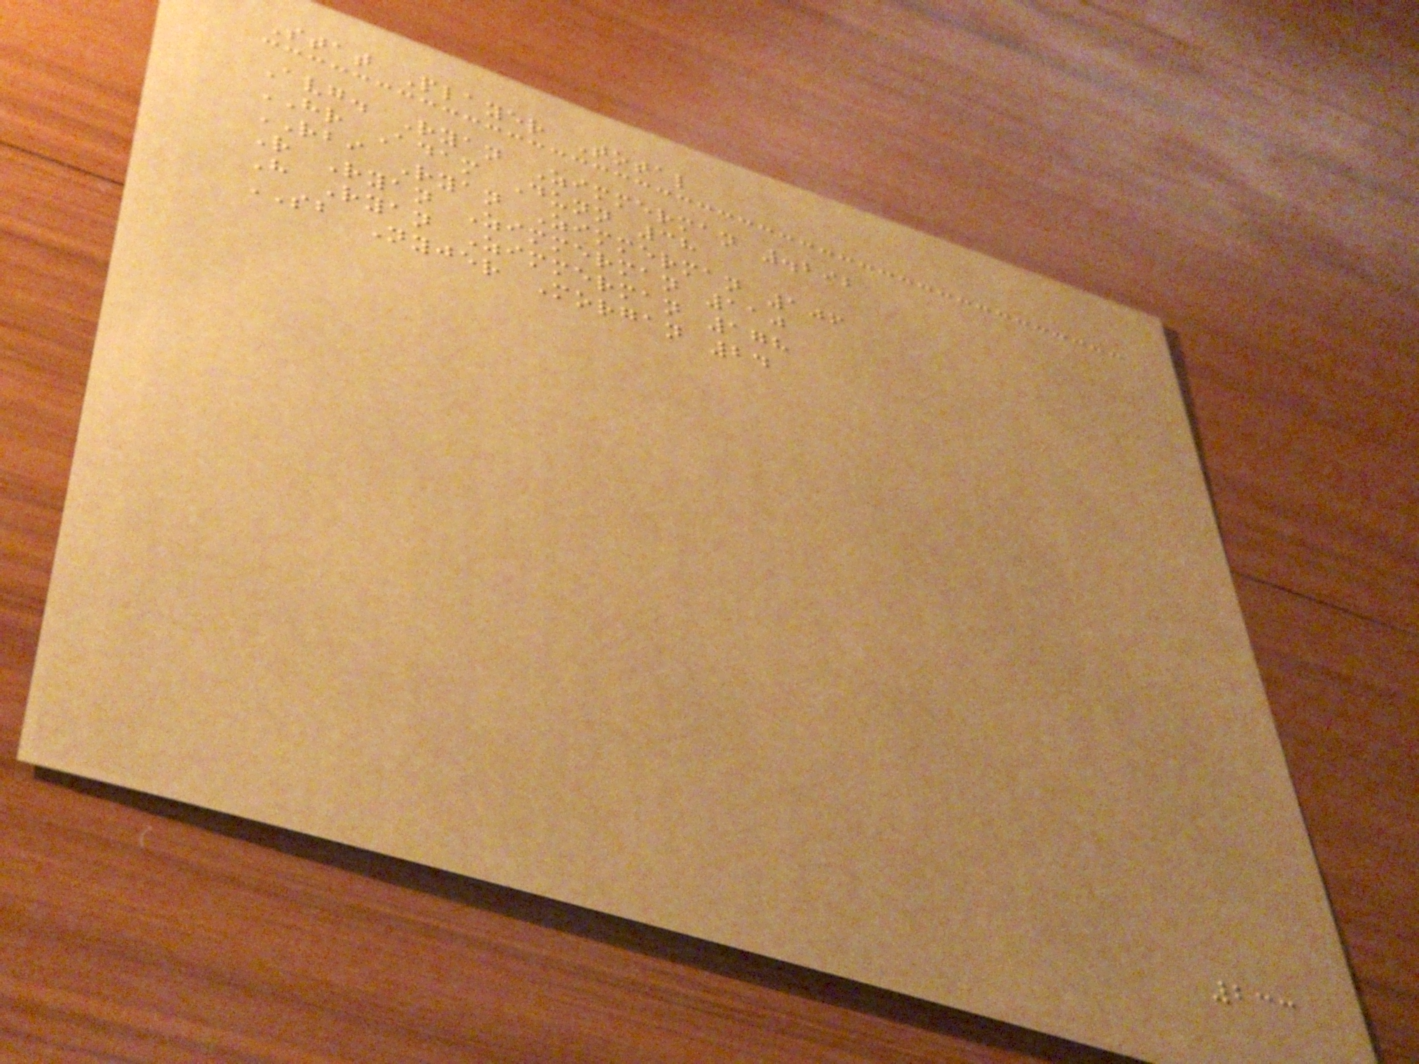Stat Player Total
Avg. Ryan Zimmerman .292
HR Adam Dunn 38
RBI Ryan Zimmerman 106
R Ryan Zimmerman 110
H Ryan Zimmerman 178
SB Nyjer Morgan 24
233
